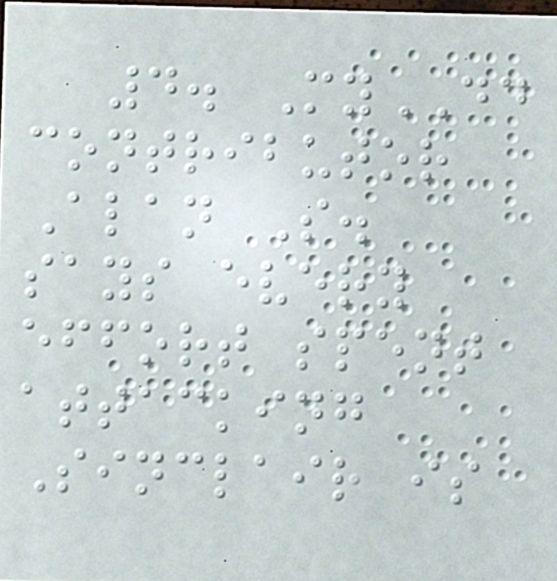4. MyDD
contributor
Alan S.
says every
effort spent
attacking
Sinclair is
